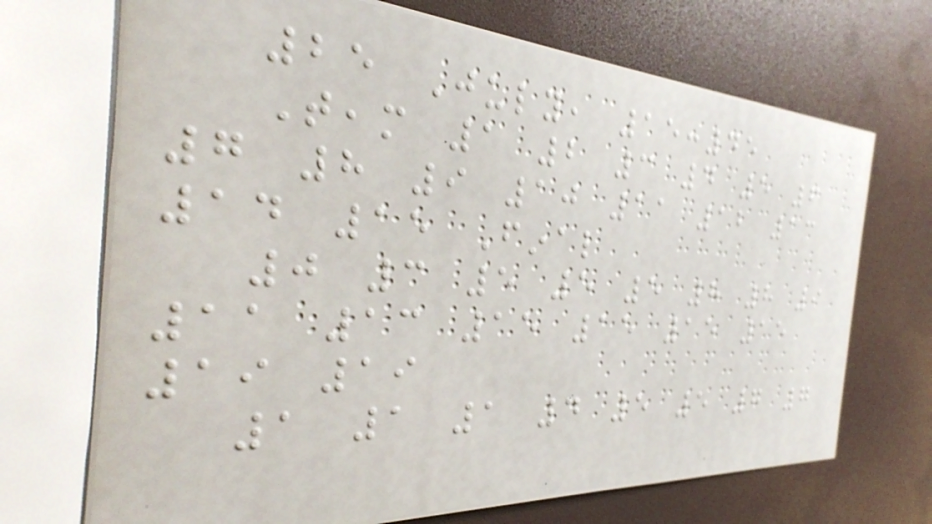25 July, 15:45
Team 1 2 3 4 5 6
7 8 9 10 11 12 13
14 15 Final
0 3 5 5 5 8 8 9
11 13 15 15 15 15
19 19
1 1 1 4 5 5 7 7
